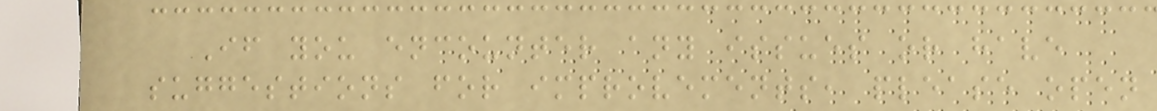If you encounter any issues or have
suggestions for improvements, please open
